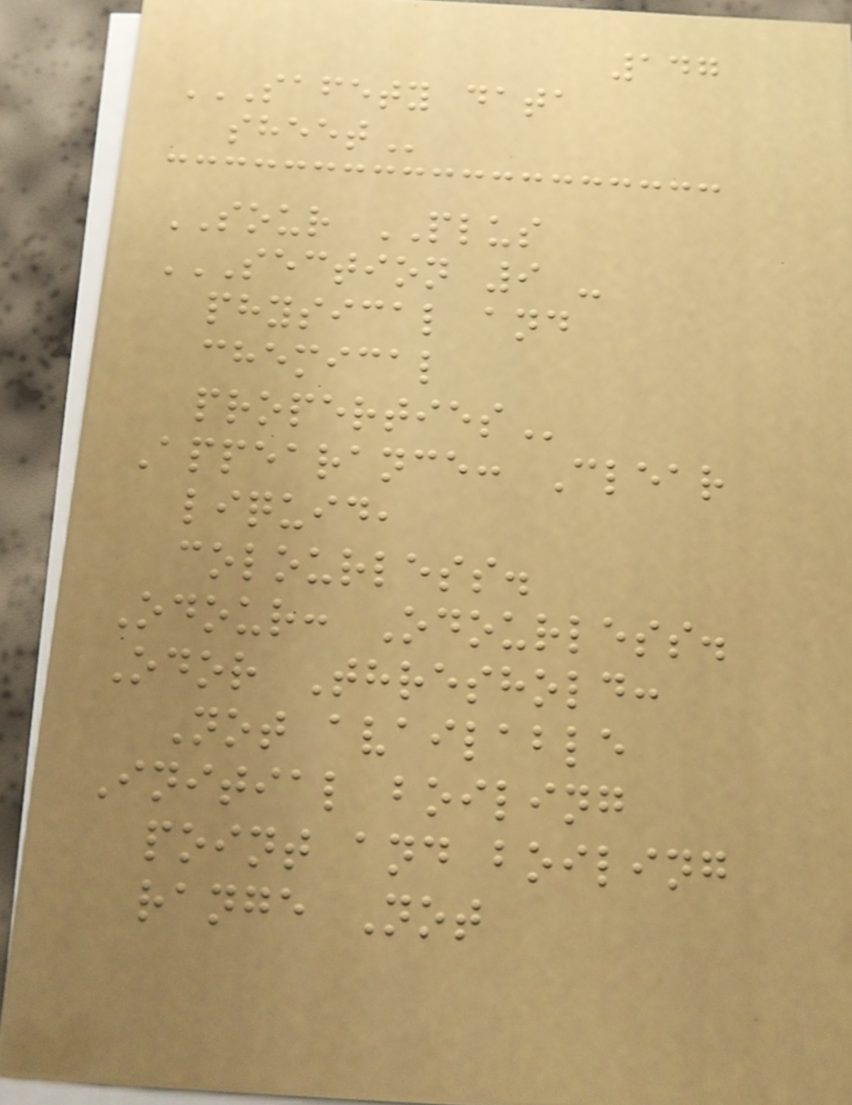147
SAFETY DATA
SHEET
SOUR PLUS
SECTION 9 -
PHYSICAL AND
CHEMICAL
PROPERTIES
Appearance: Clear
liquid,
colourless.
Odour: Odourless.
Odor Threshold:
Not available
Initial boiling
point and boiling
range Not
